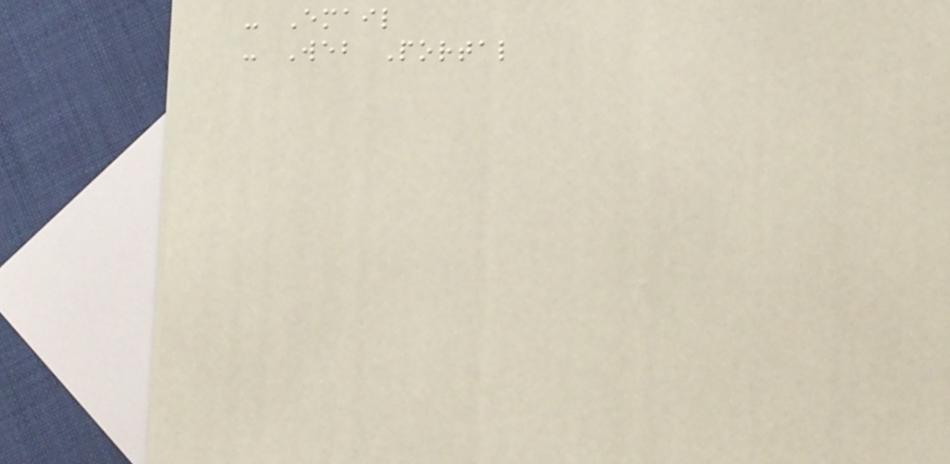- Email
- Web Portal
